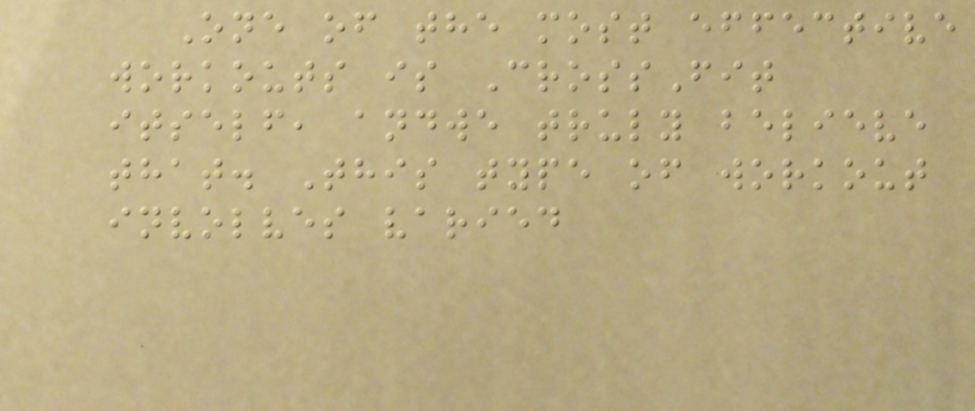One of the most effective
workouts is CrossFit
itself, andwe truly believe
that. This type of workout
involves varied
